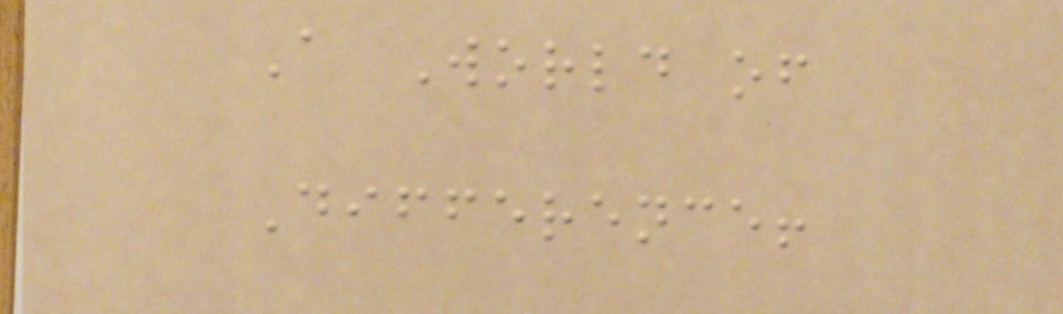A World of
Difference!
